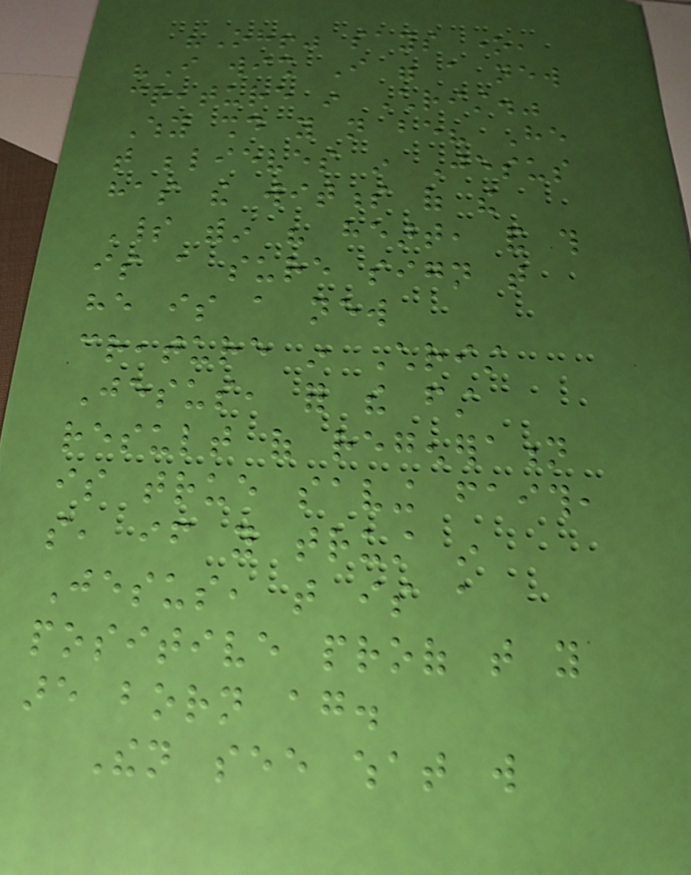"Oh!" says one,
"I wish I were a new
creature in Christ."
Why should you not be? He
that believes in Jesus
has the witness of the
Spirit within his heart, and this
is a sure sign that
he is a new
creature in Christ
Jesus, for the first
result of regeneration
is true saving faith,
so, if you trust in
Jesus, that is a
positive proof that you
are born again.
Then see what will
